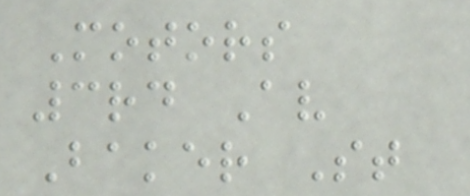Motors
3rd Av
Baker St
